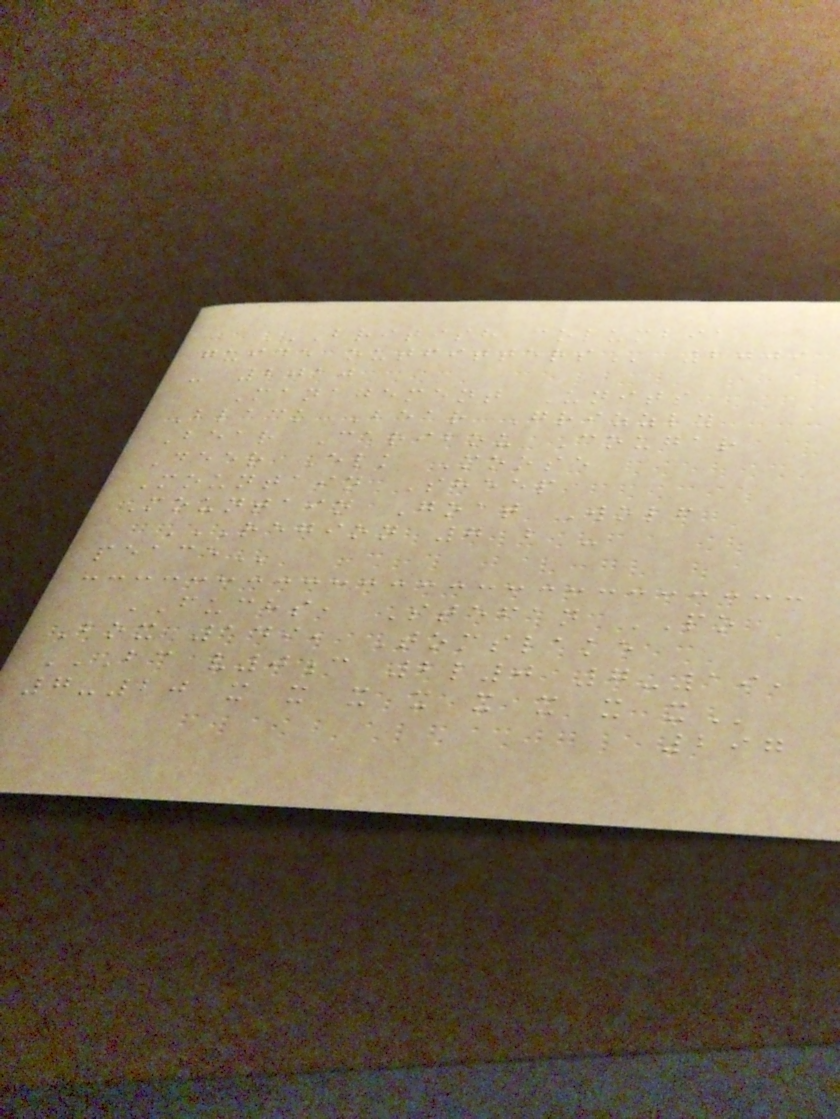BRITISH COLUMBIA
GUIDE OUTFITTERS 2009
- 2010
Management Units
Black Bear Grizzly
Bear Caribou Cougar
Deer Elk Moose
Mountain Sheep
Mountain Goat Wolf
REGION 7 B -
PEACE
FUCHS, Stefan PO
Box 149, Tomslake
BC V0C 2L0 7-19,
7-20 X X X X X X X X
297
